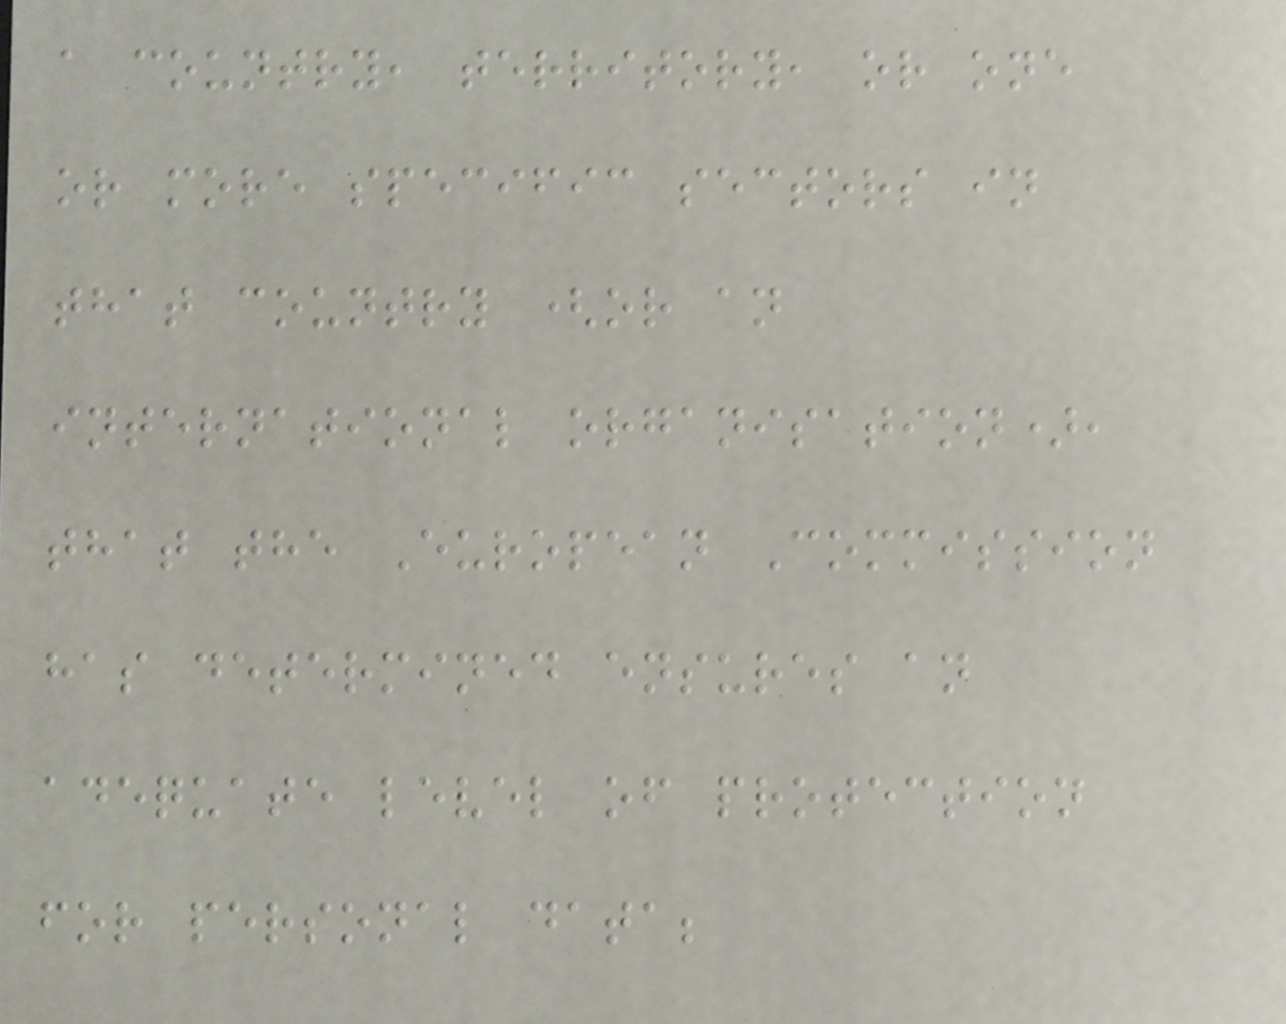a country, territory, or one
or more specific sectors in
that country (or an
international organisation),
that the European Commission
has determined ensures an
adequate level of protection
for personal data;
